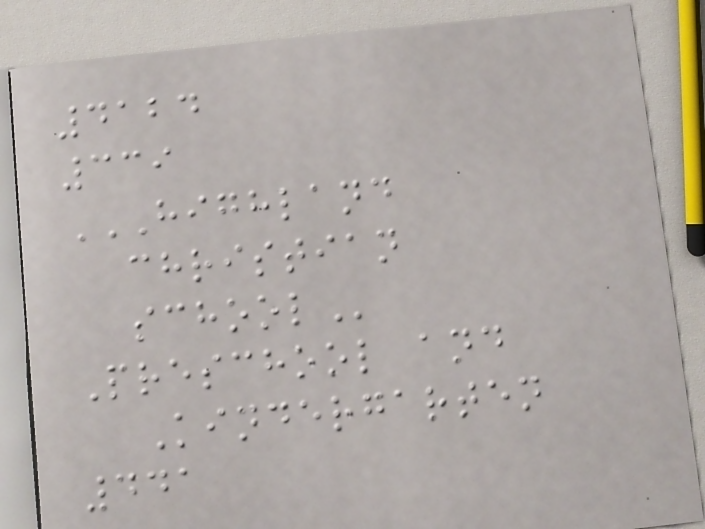4124
339
HIGHLAND
CHRISTIAN
SCHOOL
Preschool and
Kindergarten
441
